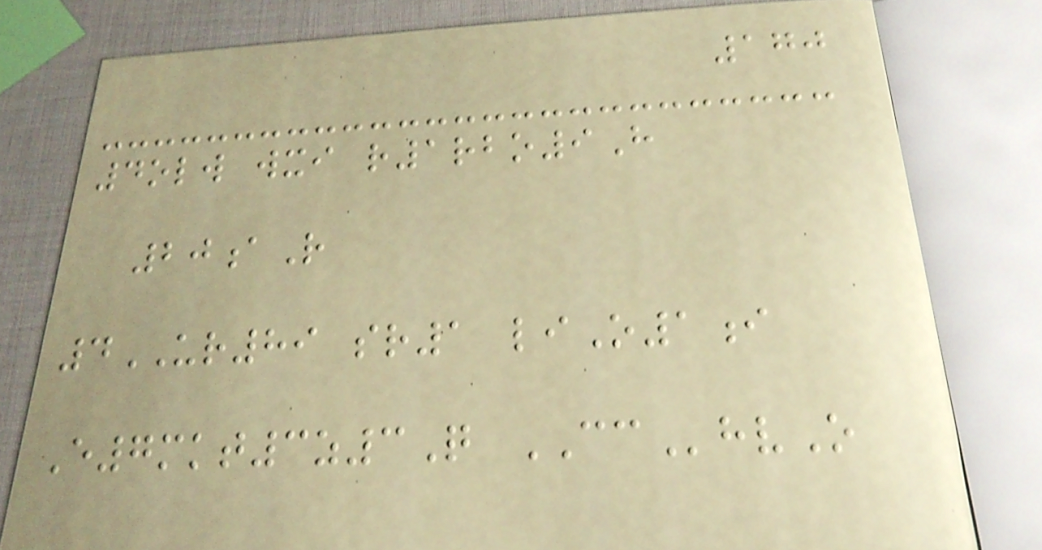170
4olw wxi r1rbo9H
20aR
4UR89 sr1 liO1i
E7mkt3z3Q CChvO
